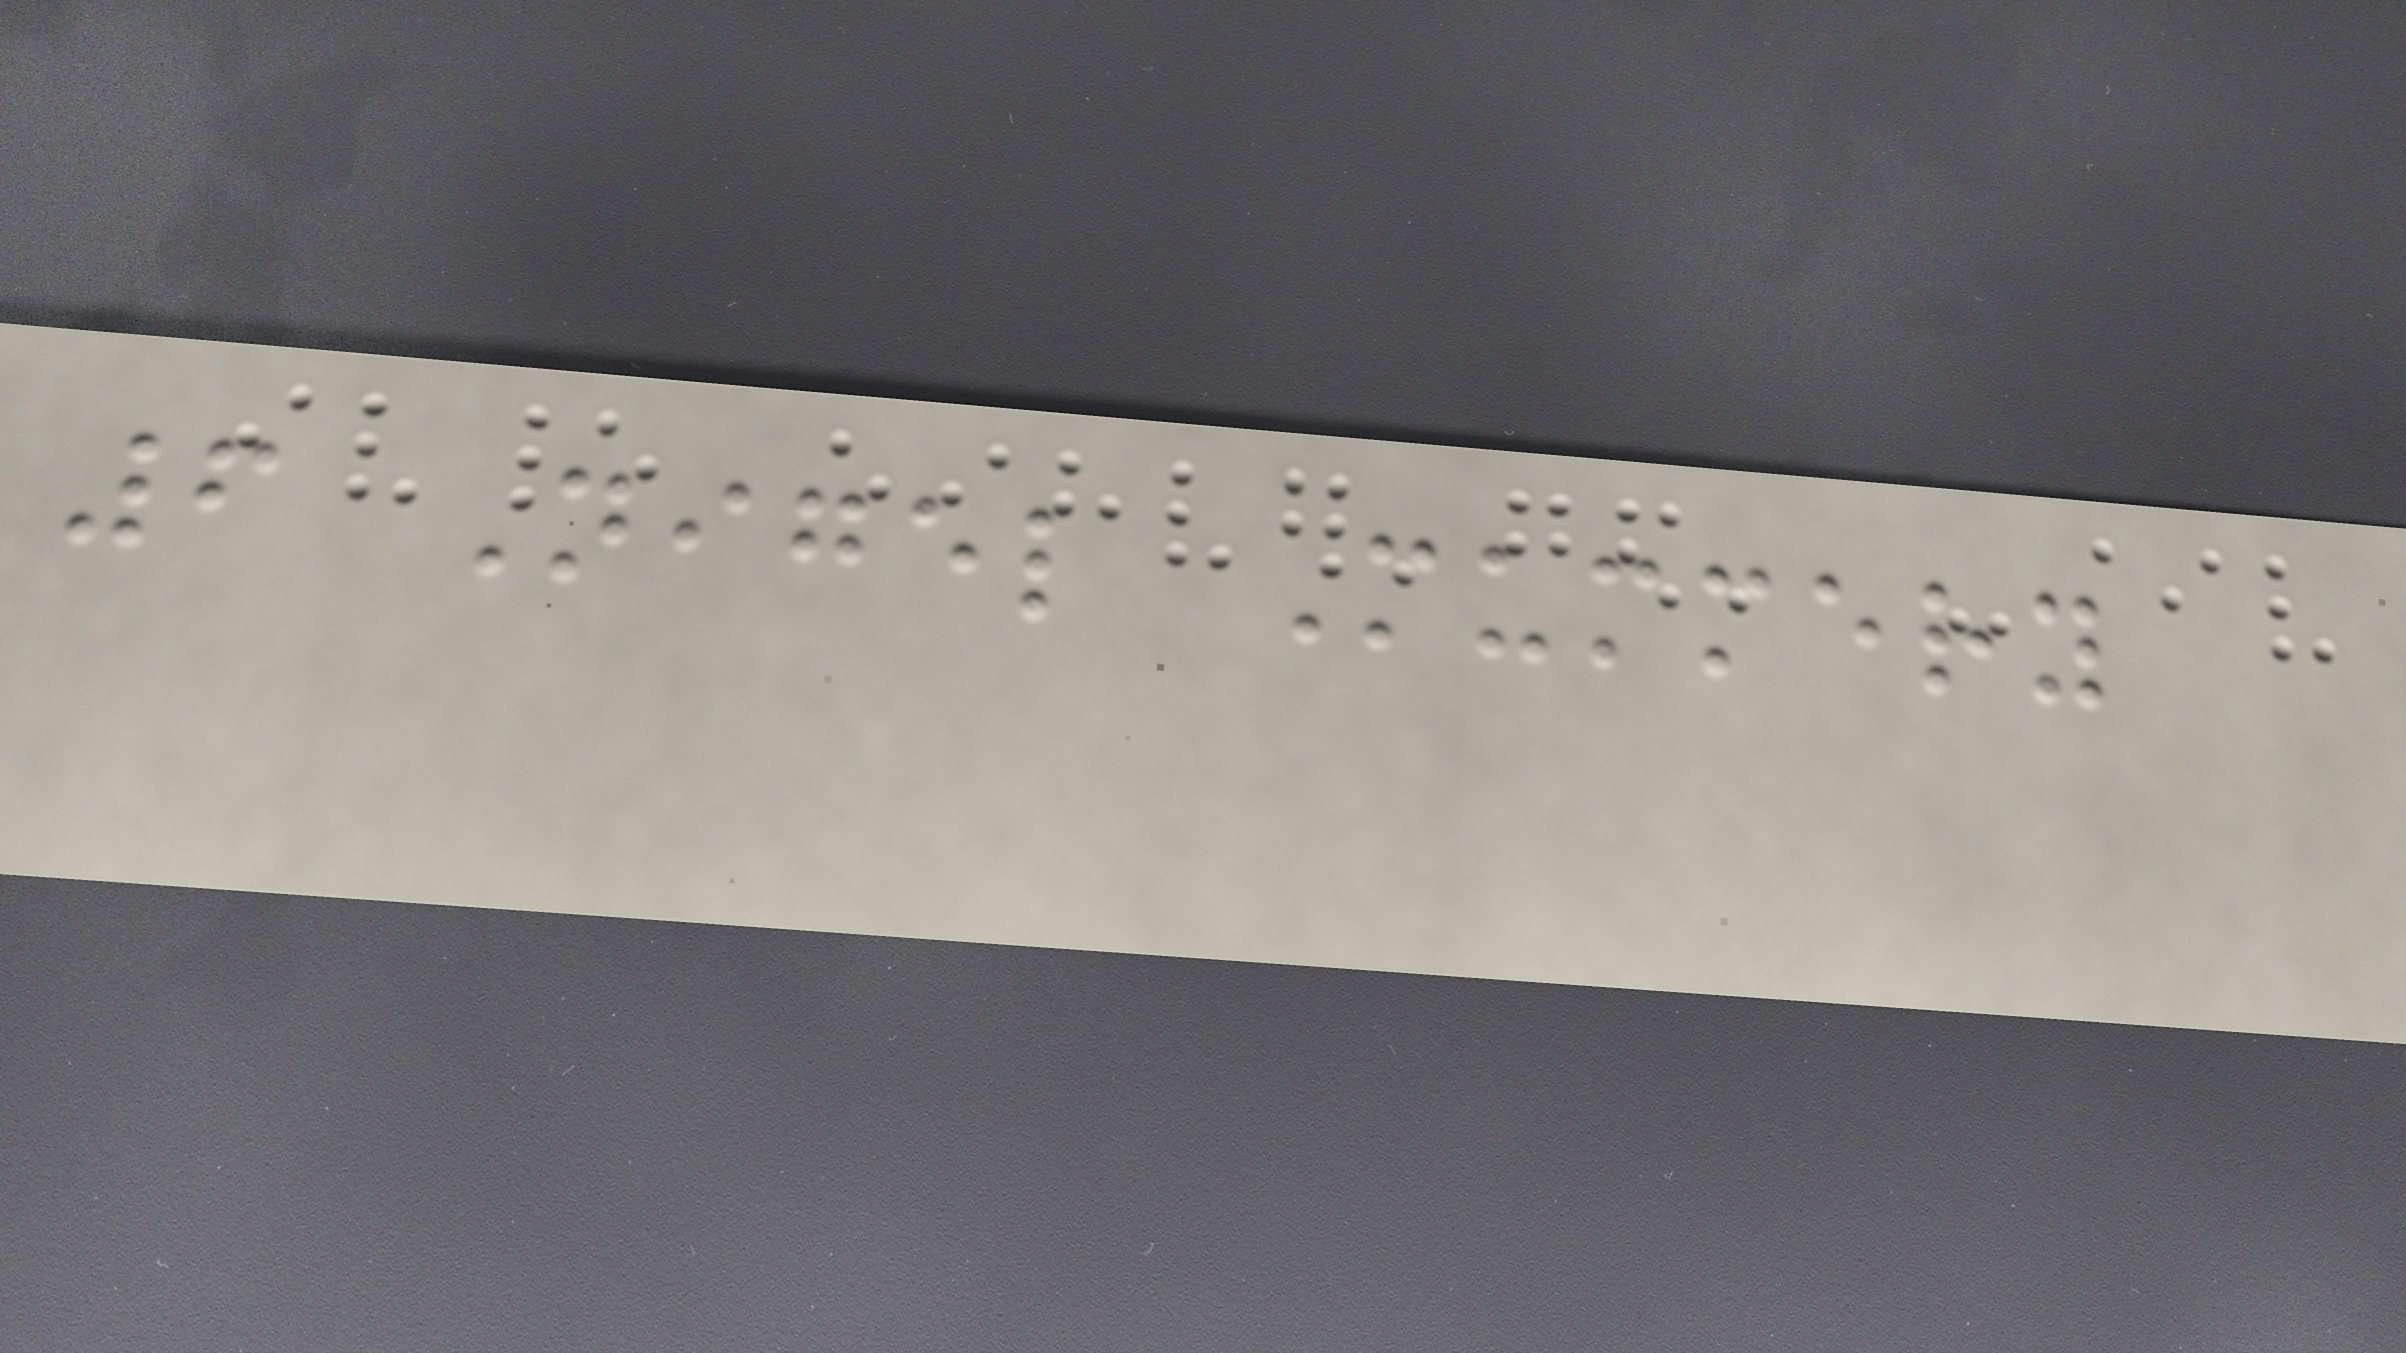6 Nigel Mummery
